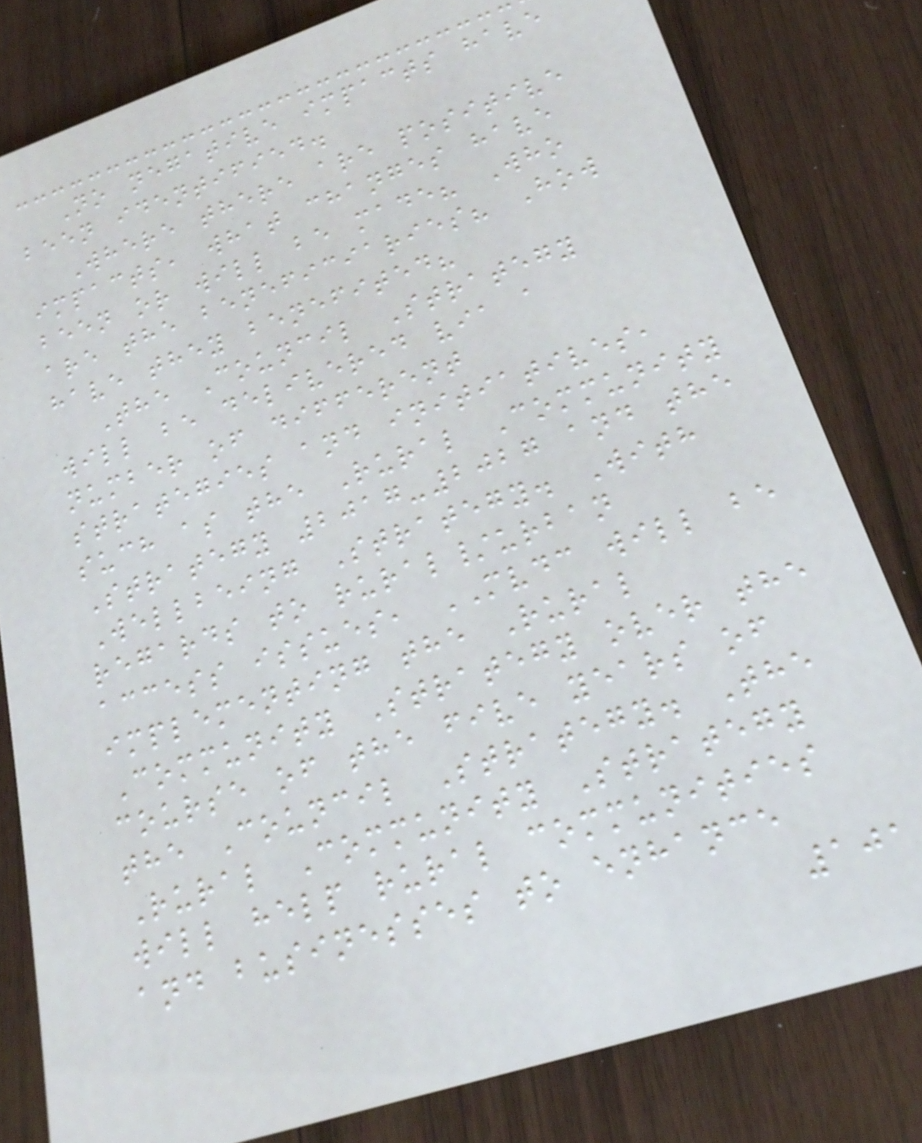No negative impacts have
been identified.
Where there are positive
impacts, what changes have
been or will be made? Who
are the beneficiaries? How
have they benefited?
The Council Strategy
will be delivered via a
number of different
strategies and initiatives,
such as the Rural Community
Strategy 2017-2027 and the
Wellbeing Strategy. With
regards to rural/urban
access issues, MVDC will be
implementing the Rural
Community Strategy over the
course of the five years of
the Council Strategy. The
Rural Community Strategy
will help rural communities
and businesses to enhance
101
